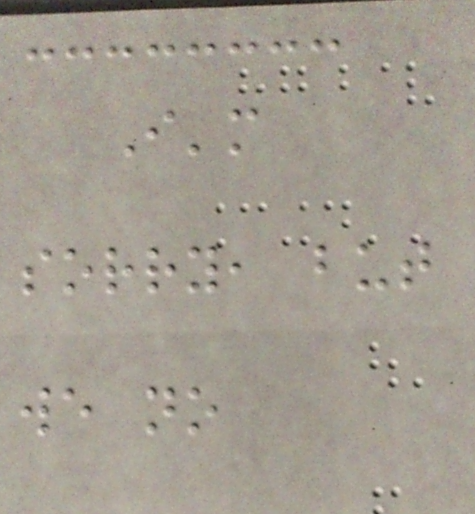I'm
sorry, but
we no
